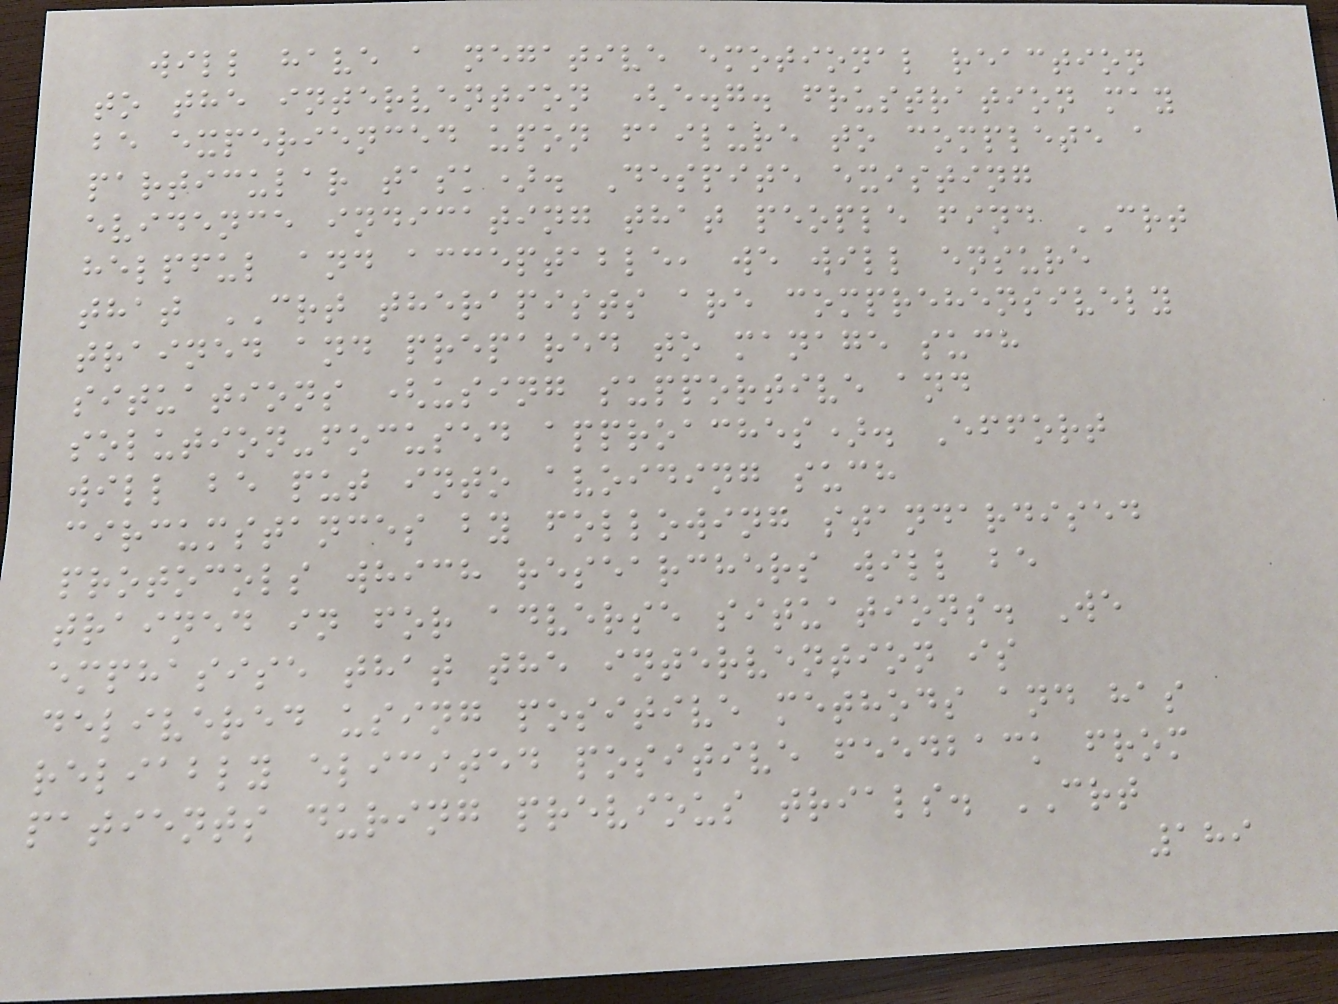will have a negative emotional reaction
to the intervention (e.g. frustration may
be experienced upon failure to complete a
particular task). Despite existing
evidence indicating that people find CRT
helpful and acceptable, we will ensure
that CRT therapists are comprehensively
trained and prepared to manage such
situations (using supportive and
solution-focused approaches). Effort
will be put into avoiding such
circumstances by following standardised
protocols which researchers will be
trained in for adverse situations. We
emphasise that the intervention is
delivered using positive methods and has
reliably elicited positive feedback from
patients during previous trials. CRT
189
